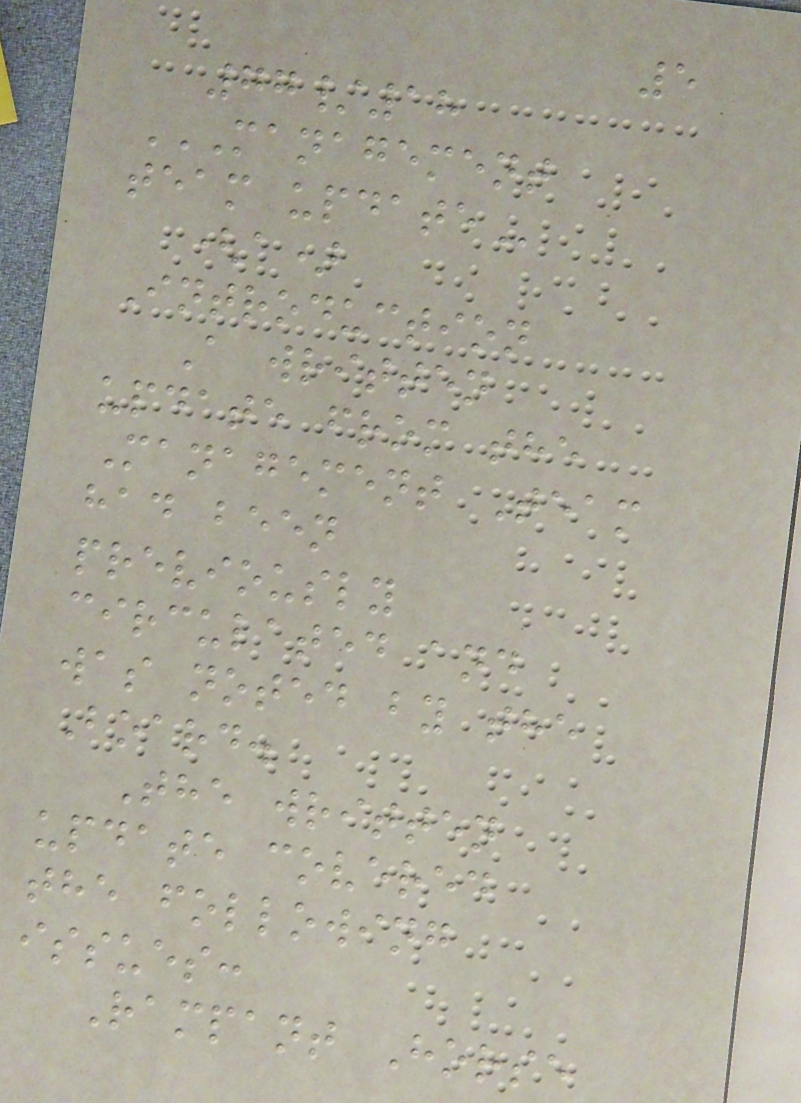5
77/18
MANAGEMENT
TEAM UPDATE
(a)
Introduction
A written
update from the
Management Team
had been
previously
circulated and
was noted by the
Board.
The written
update covered
the following
issues:
Rampant Horse
